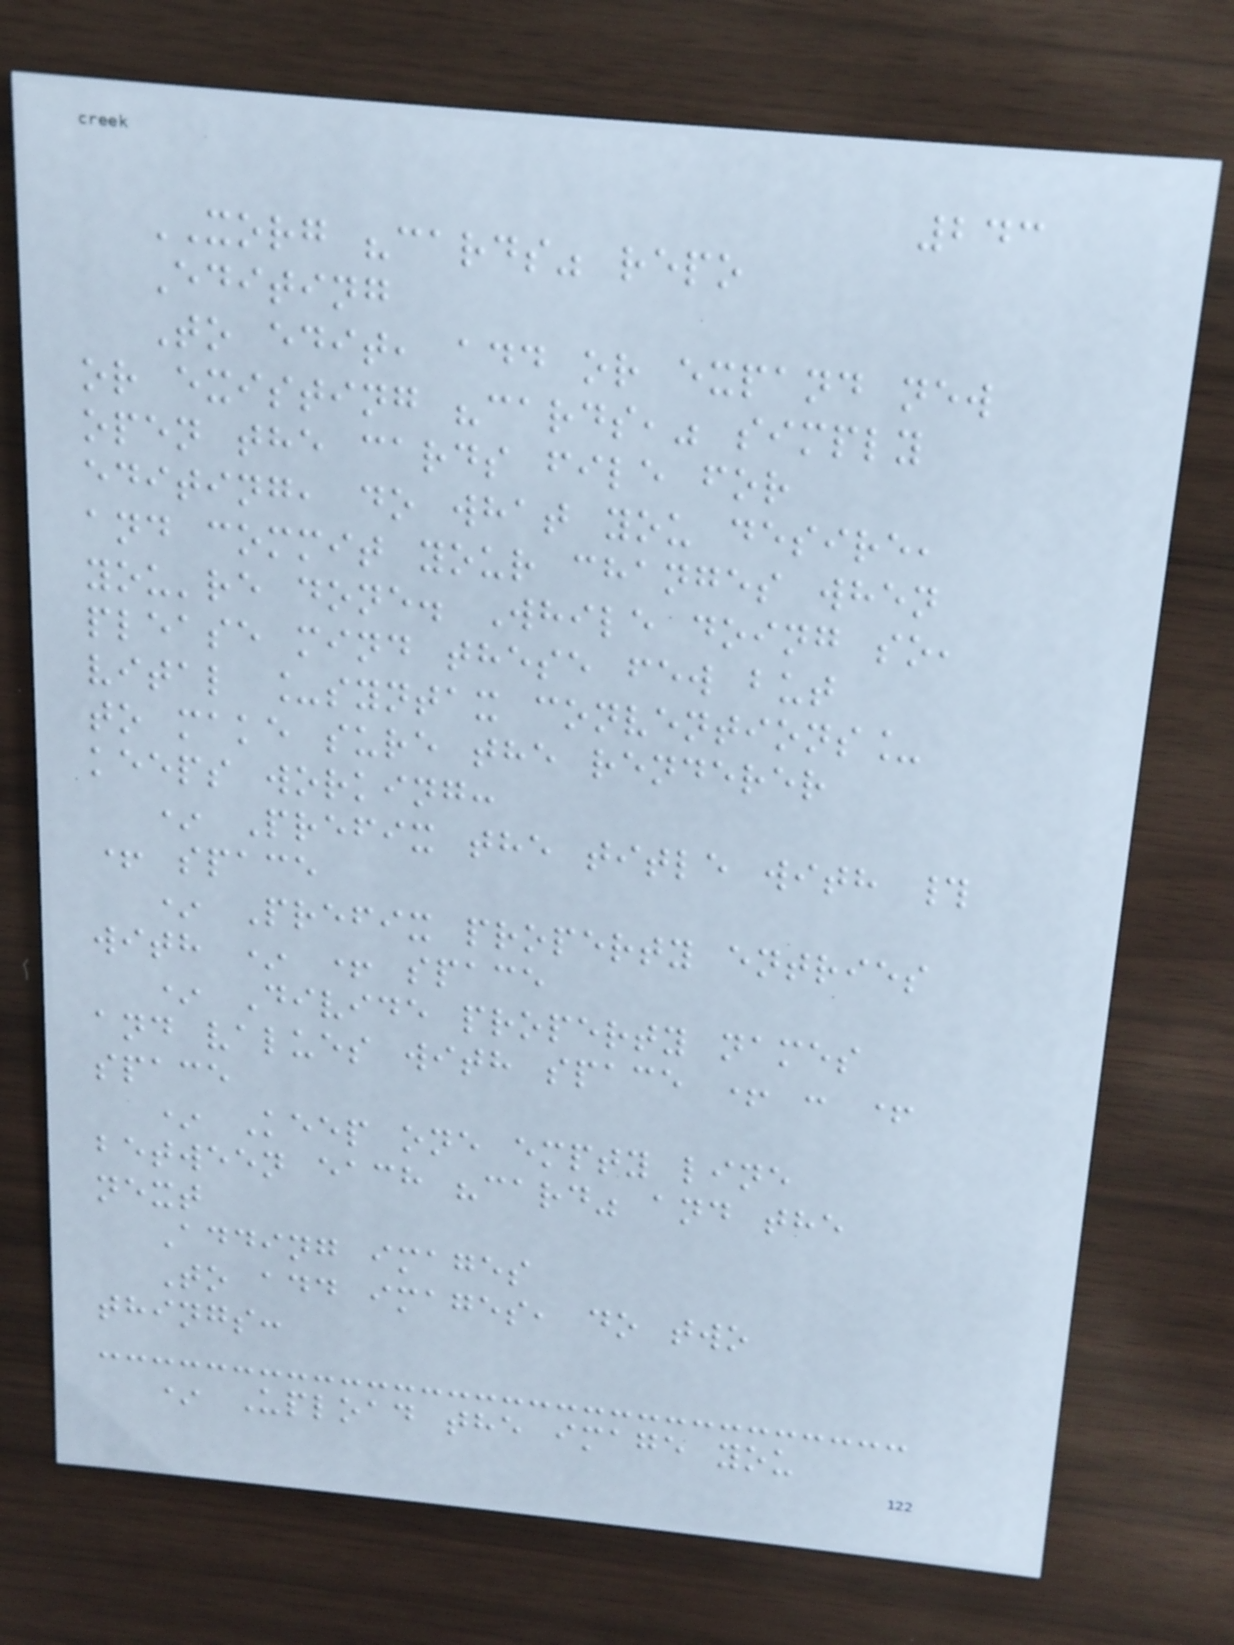243
XORG "cards" repo
Editing
To edit, add or expand new
or existing "cards," simply
open the cards file for
editing, do what you desire,
and commit your changes when
you're done. While doing so,
please mind these few but
vital _syntax conventions_
to make sure the renderer
keeps working:
* Prefix the title with #
+ space
* Prefix property entries
with * + space
* Divide property names
and values with space + : +
space
* Keep one empty line
between each "card" and the
next
Adding images
To add images, do two
things:
* Upload the image you
